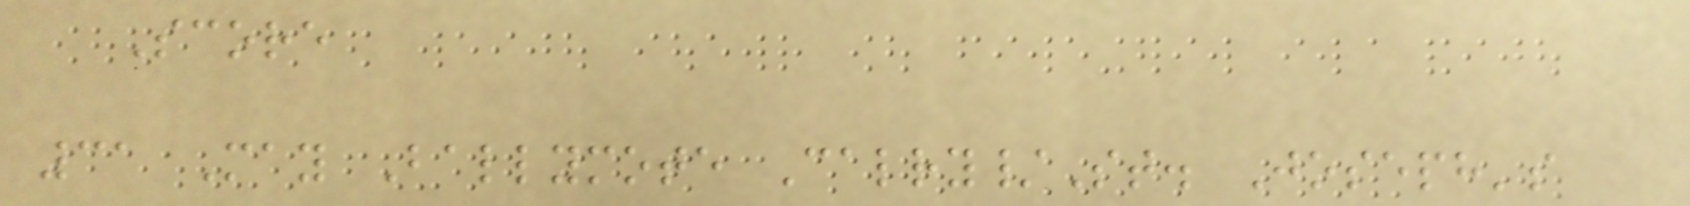Score
31 May Ballymote Calry/St. Joseph's
